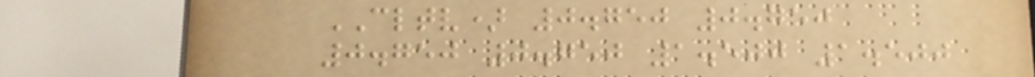CLTV) 0.750 0.750
0.750 0.750 1.500 1.500
